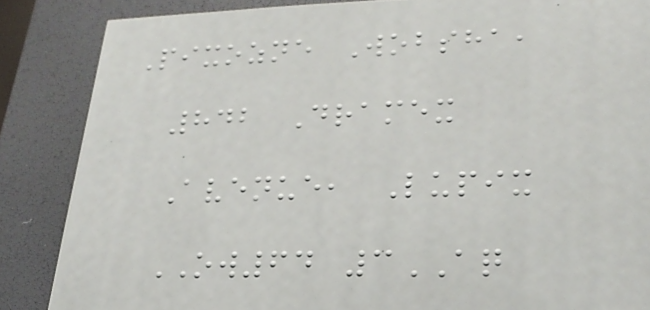Pixozne Wobsha,
842 Dramex
Avenue, Lupix
OW64 3AQ
